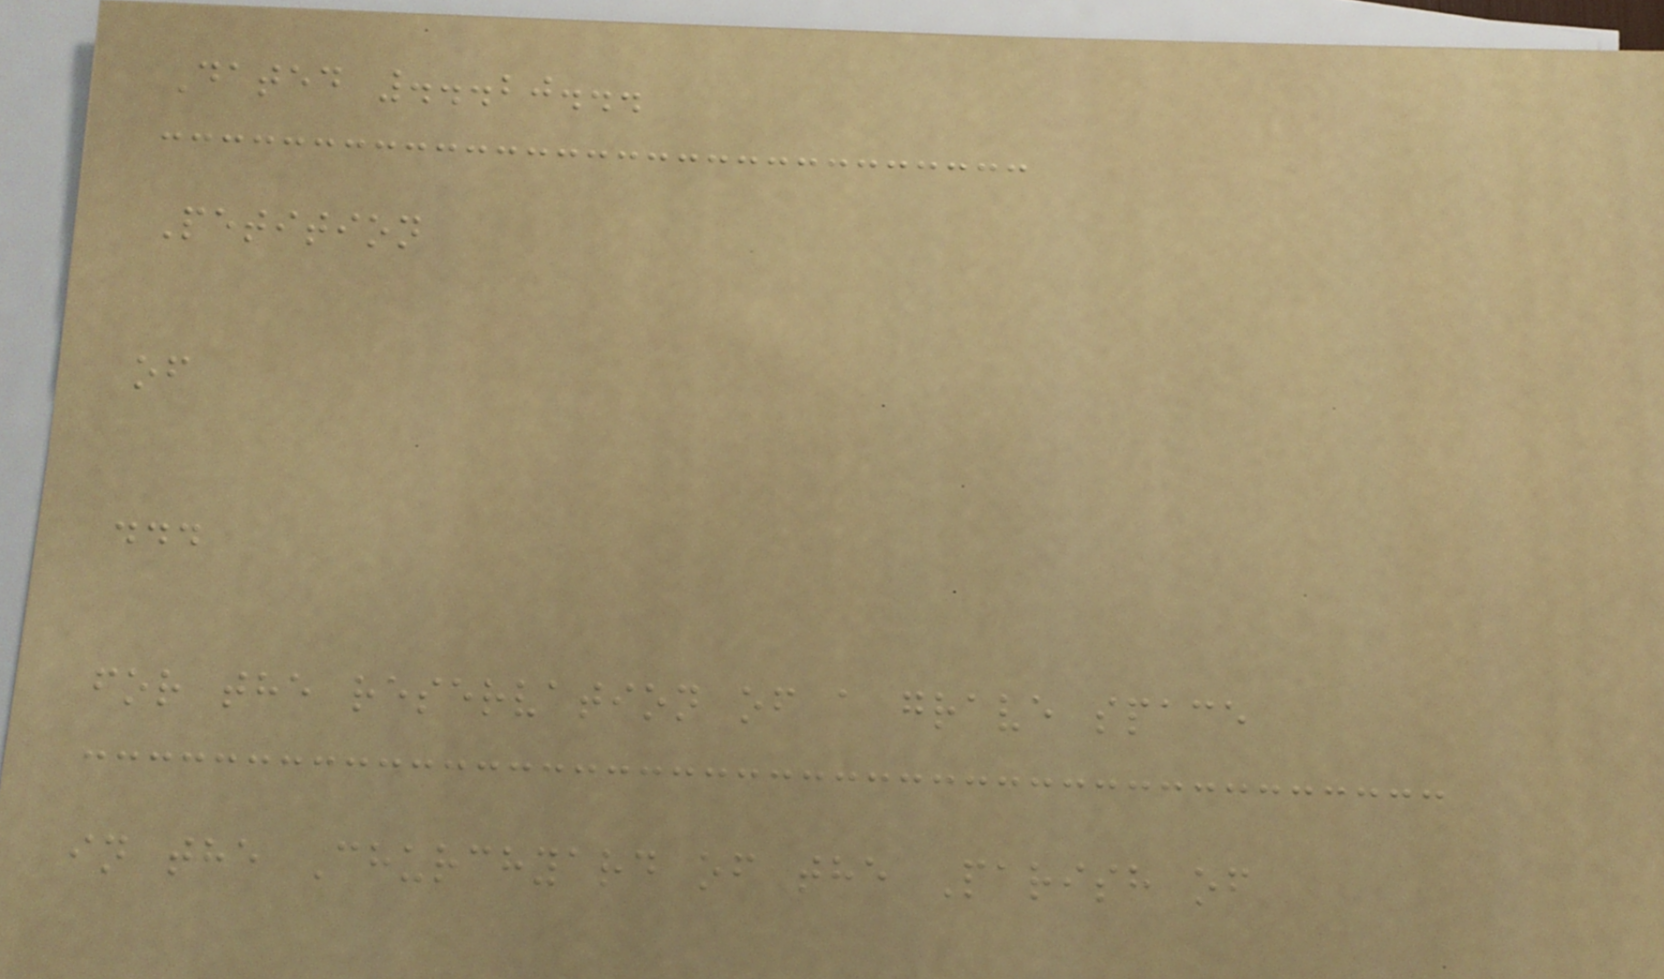Dated ...20...
Petition
of
...
for the reservation of a grave space
in the Churchyard of the Parish of
